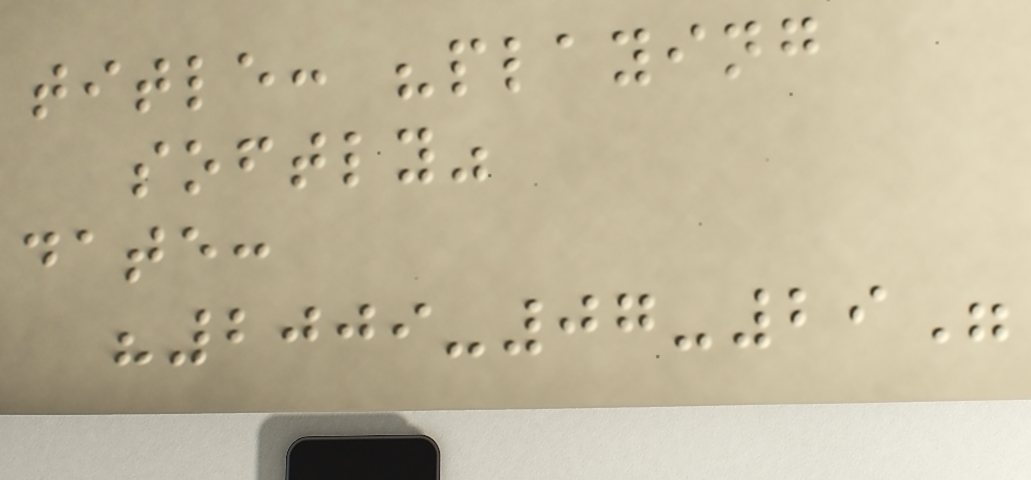title: "playing
softly"
date:
"2009-07-29"
